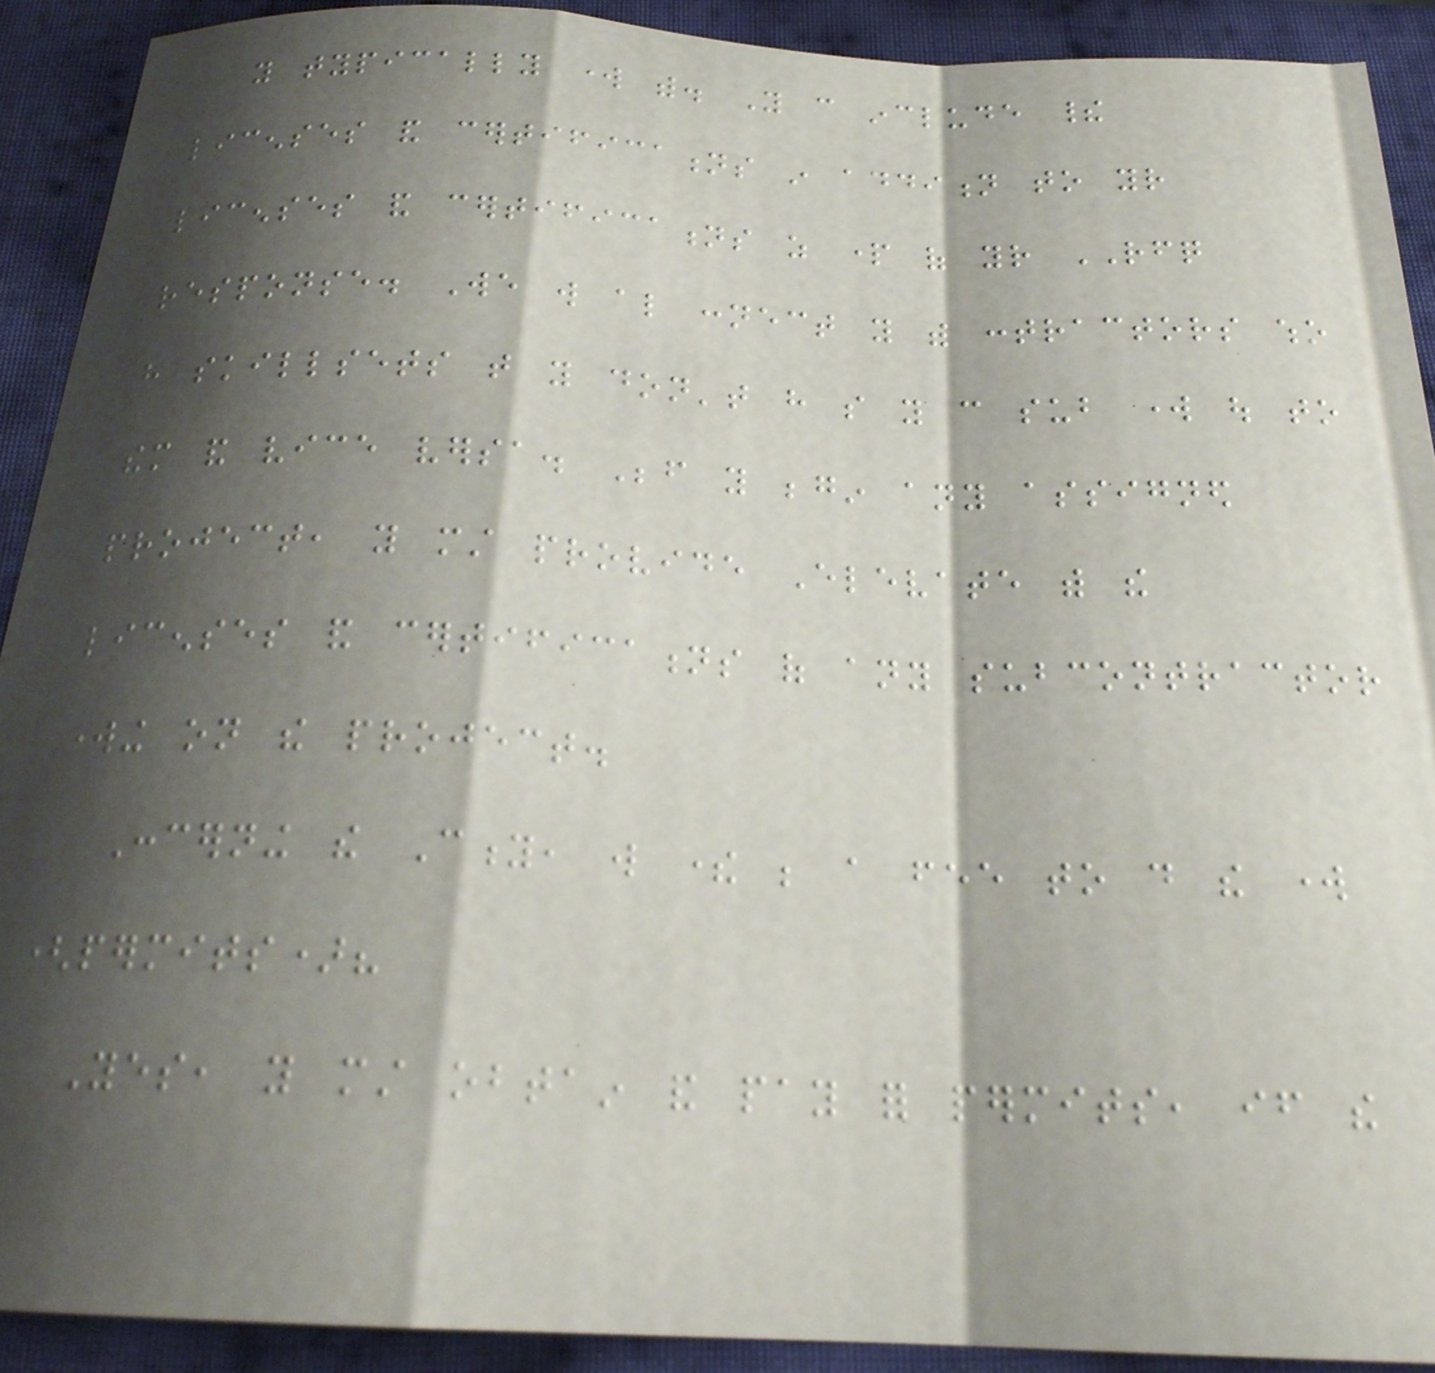you typically work with. You can include their
licenses and certifications in addition to your
licenses and certifications as part of your RFQ
response. We will also connect you with contractors who
have skillsets that you don't have so you can sub work out to
them and vice versa. Before you begin any assigned
project, you must provide Elevate with the
licenses and certifications of any subcontractor
working on the project.
Concerning the City, will there be a fee to do the work
(permits)?
Yes, you must obtain and pay for permits, if the
